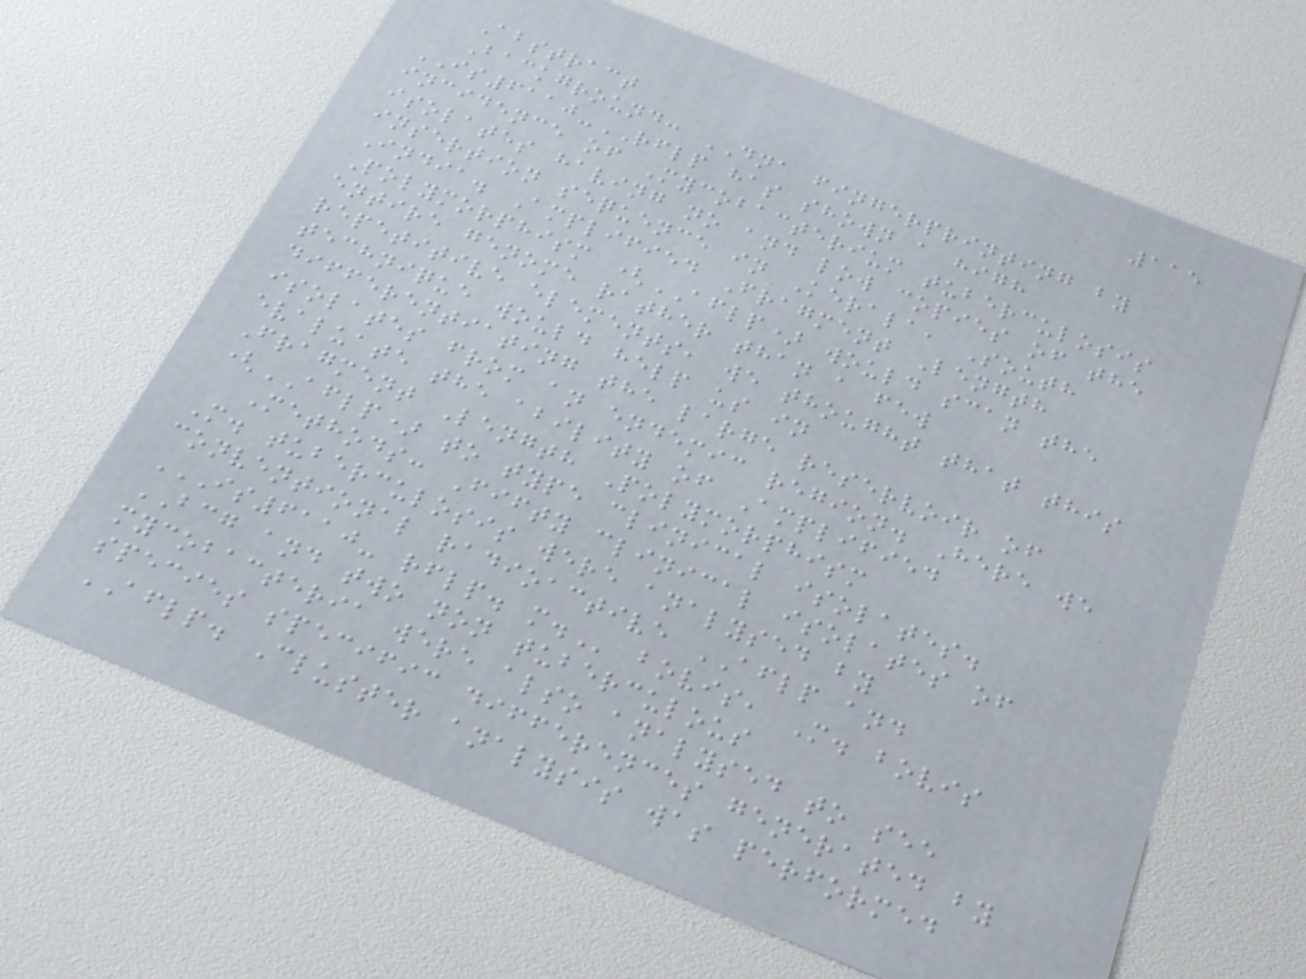115
Abstract
Background: DNA fingerprinting by
IS6110-RFLP has shown a high
incidence of Mycobacterium tuberculosis
isolates having no and low copies of the
insertion sequence in Kerala, South
India. Amplified Fragment Length
Polymorphism (AFLP) would scan the
entire genome rather than a few
repetitive elements, we thought that this
technique would help us in
differentiating the large reservoir of
isolates from an endemic region. Here we
evaluate the ability of Amplified
Fragment Length Polymorphism
(AFLP) to type clinical isolates.
Methods: Fifty clinical isolates of
M. tuberculosis were analysed by
conventional radioactive AFLP and
IS6110- RFLP. M. bovis, M. bovis
BCG and two non tuberculous
mycobacteria were also analysed to see
species specific differences generated by
AFLP. Cluster analysis was performed
